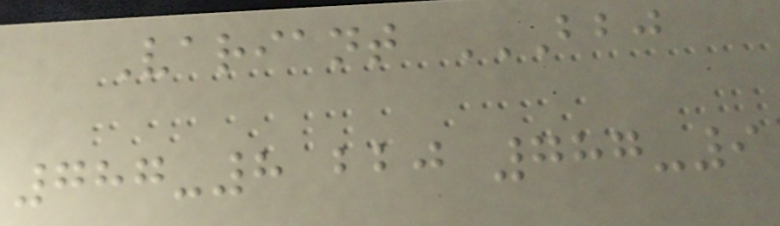Variant BBJ
787-8 BBJ 787-9
